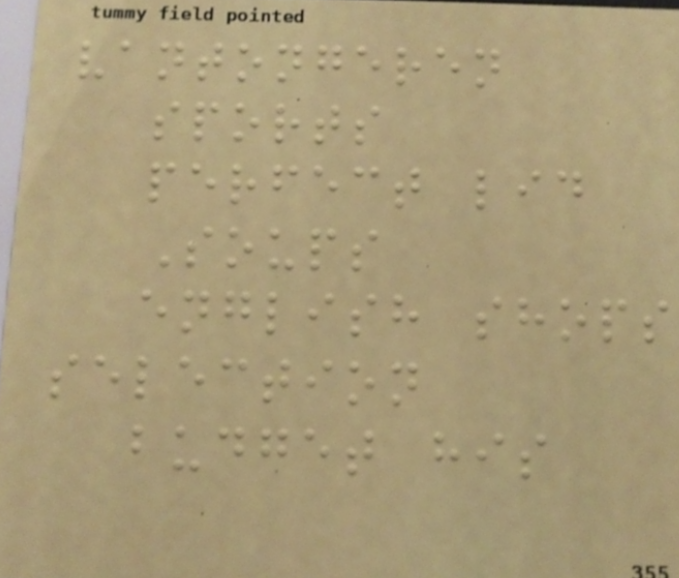vantongeren
sports
perfect lid
Soups
english shops
selection
budget his
